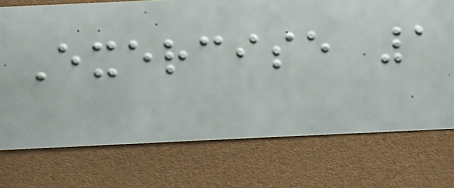Exercise 1
